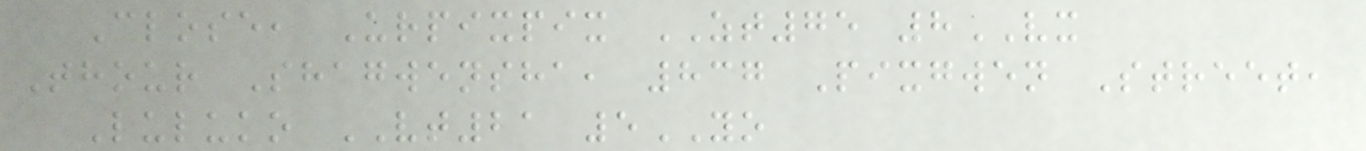Close, Urpixpix ZT75 8VX
Thour Shagwensha, 837 Pixgwen Street,
Luluko VT21 5YO
